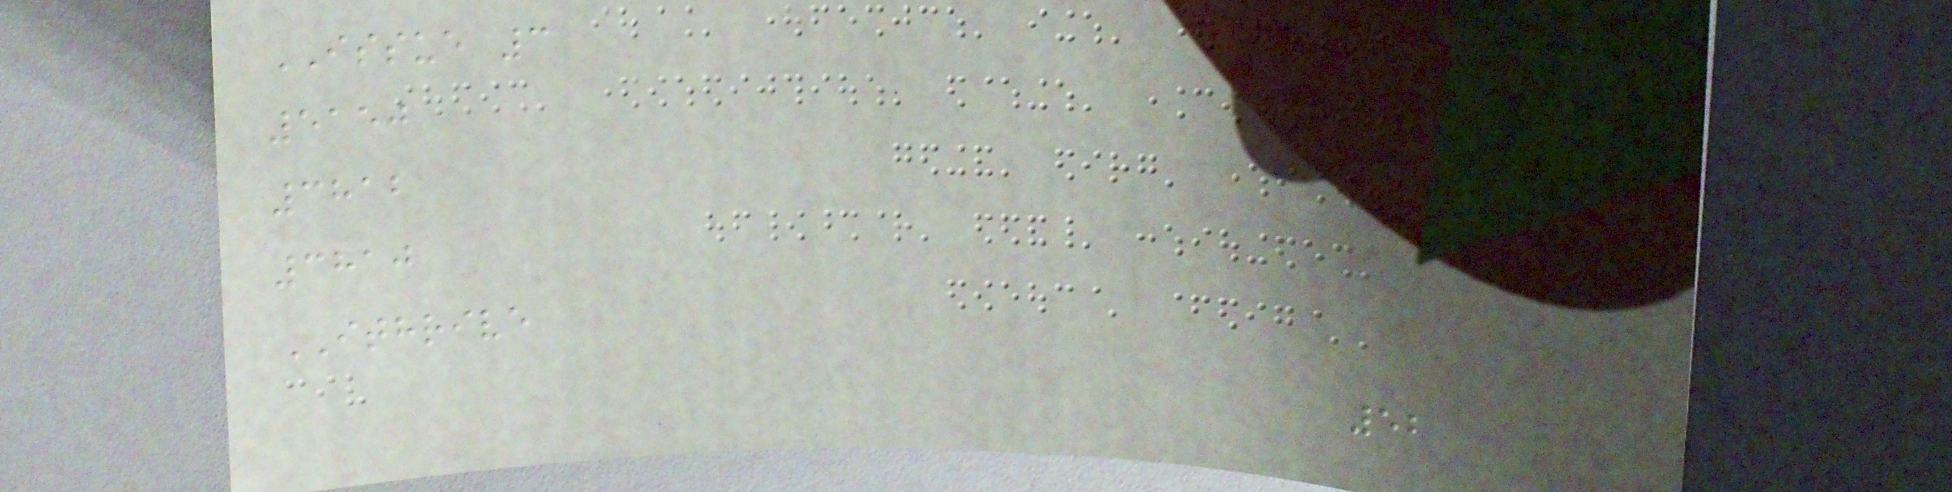ISSUE 3
5150
3812
3810
ITHRIVE
52
